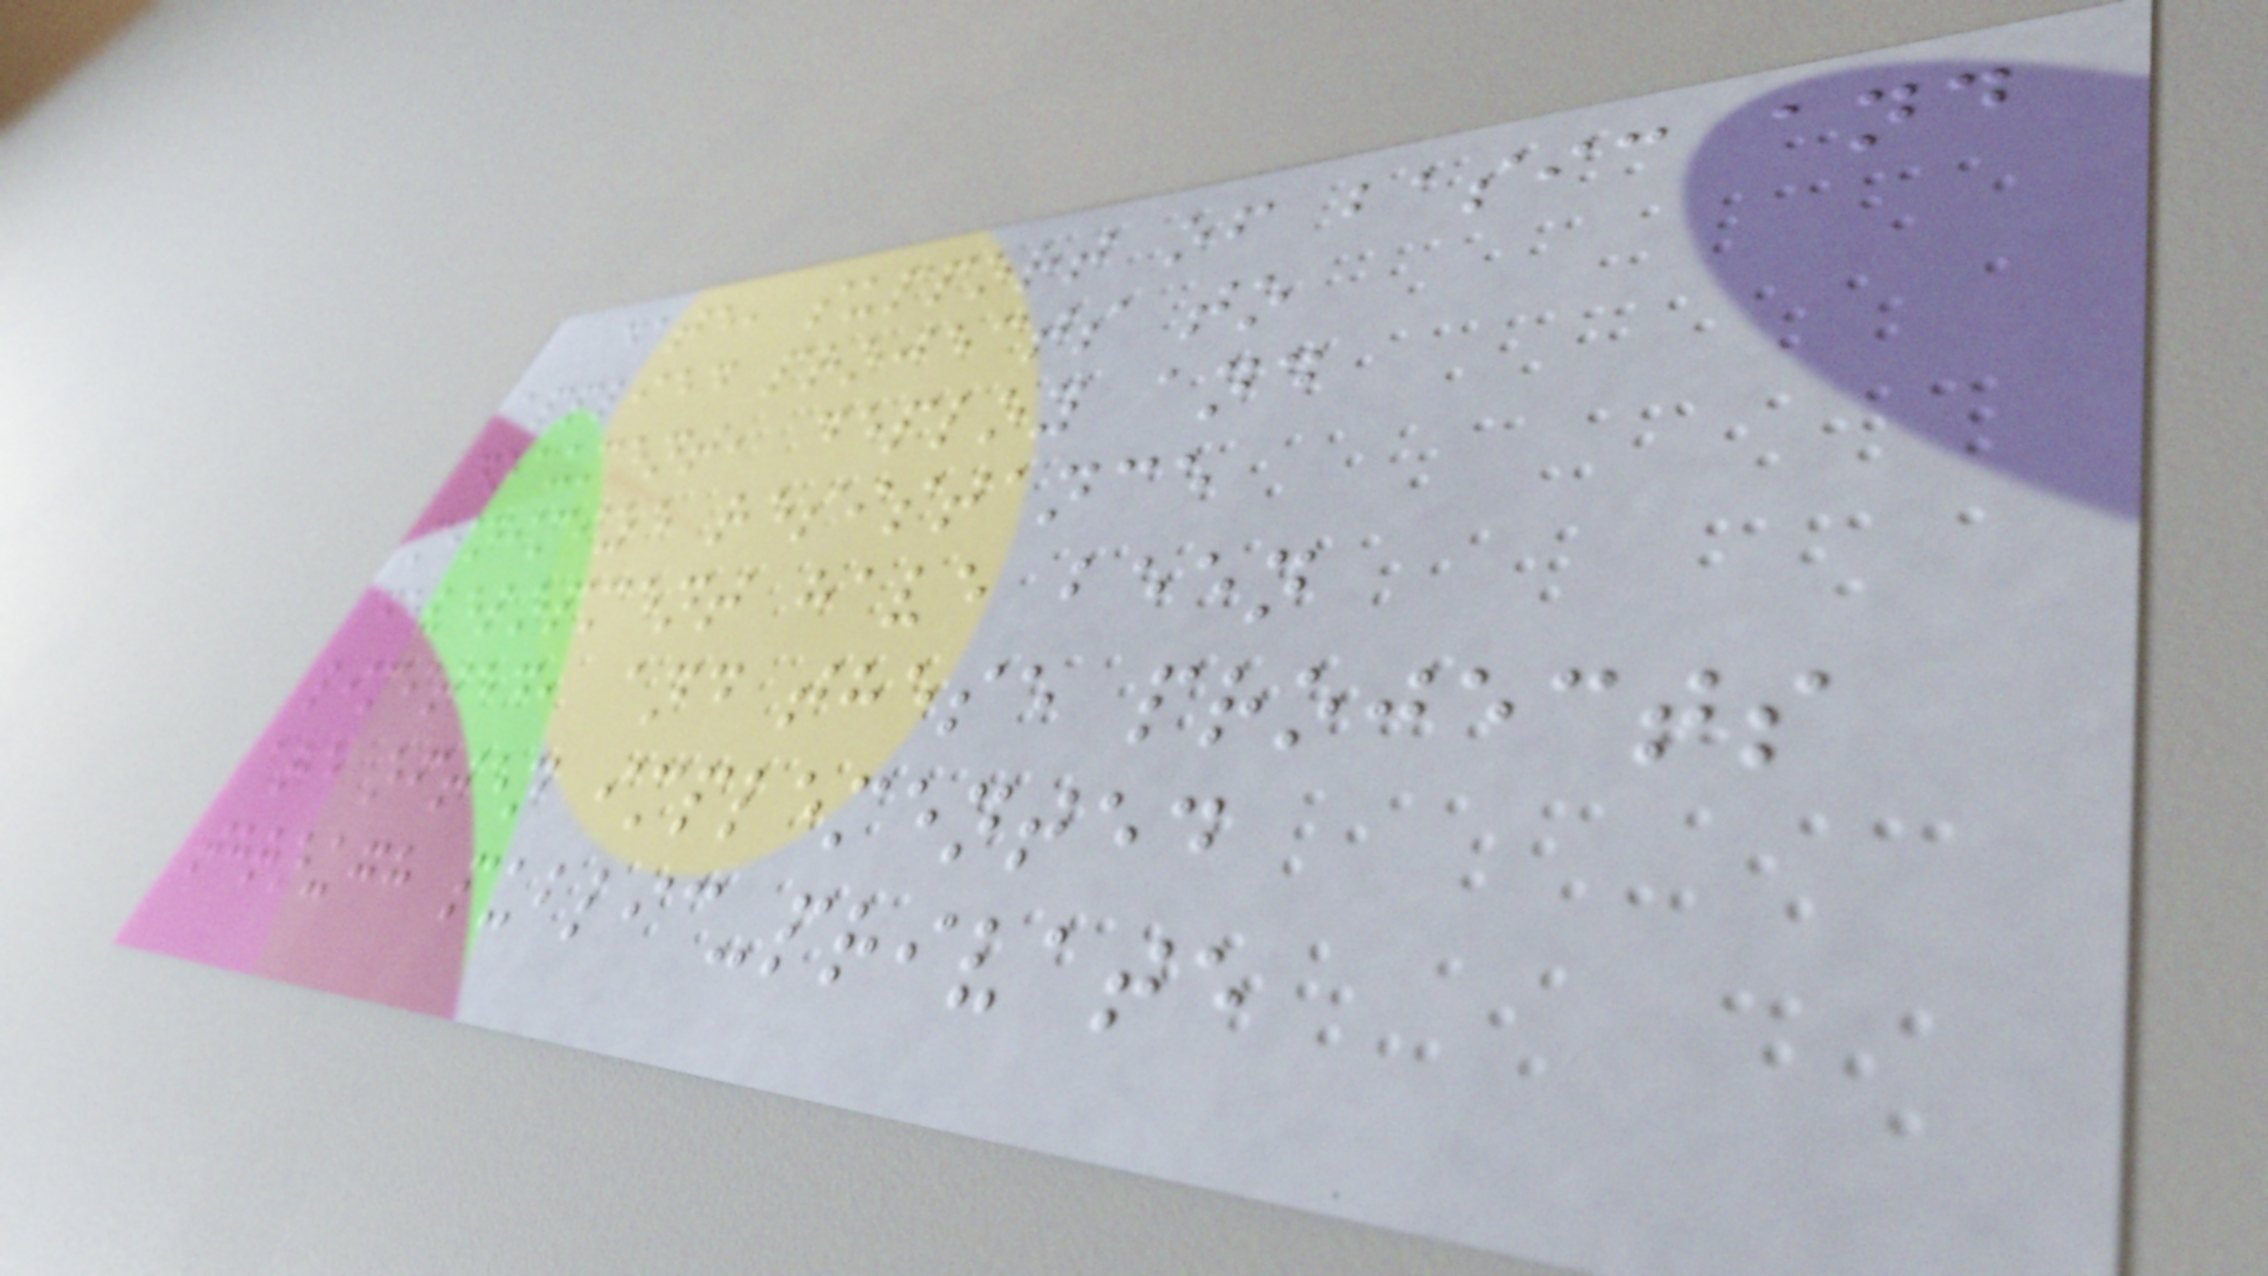date, support of basic and
applied projects to
document, deploy and
minimize resistance
development have been
limited, and these projects
are often implemented
through public-private
